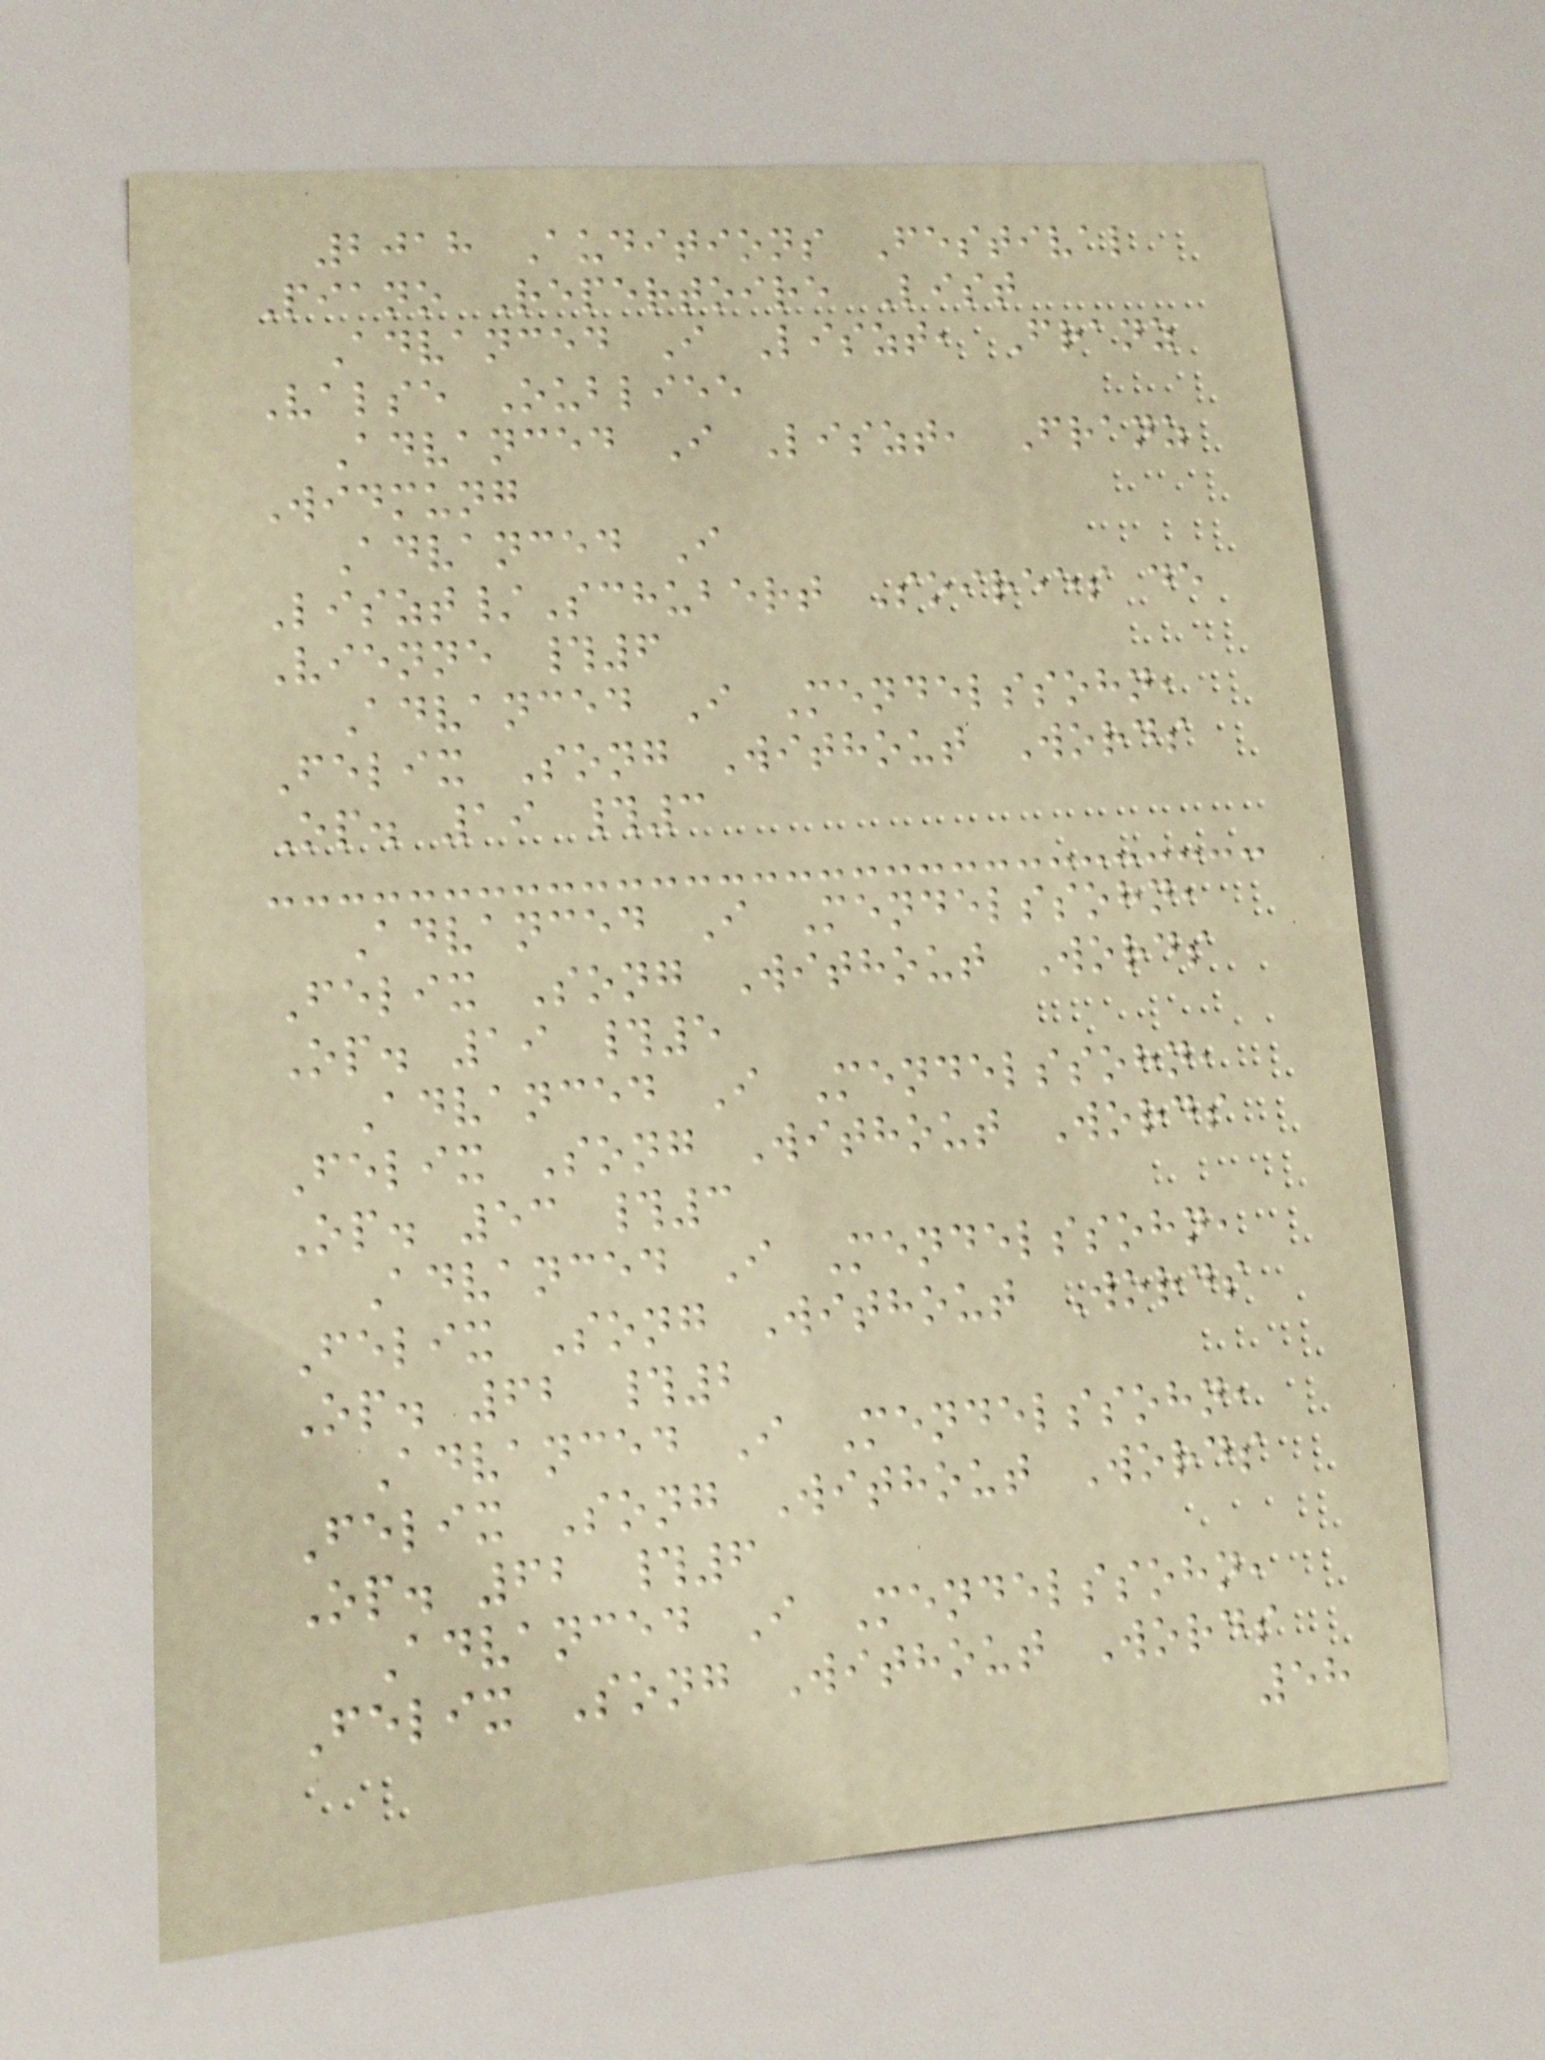2018 Auditions Festival
Piano Repertoire List
Advanced I Liszt, Franz
Valse Oubliee
Advanced I Liszt, Franz
Widmung
Advanced I
Liszt/Schubert Soirees de
Vienne #6
Advanced I Mendelssohn,
Felix Song Without Words
Op. 19 #3
Advanced I Mendelssohn,
Felix Song Without Words
Op. 19 #5
Advanced I Mendelssohn,
Felix Song Without Words
Op. 53 #3
Advanced I Mendelssohn,
Felix Song Without Words
Op. 62 #2
Advanced I Mendelssohn,
Felix Song Without Words
Op. 62 #6
Advanced I Mendelssohn,
Felix Song Without Words
58
